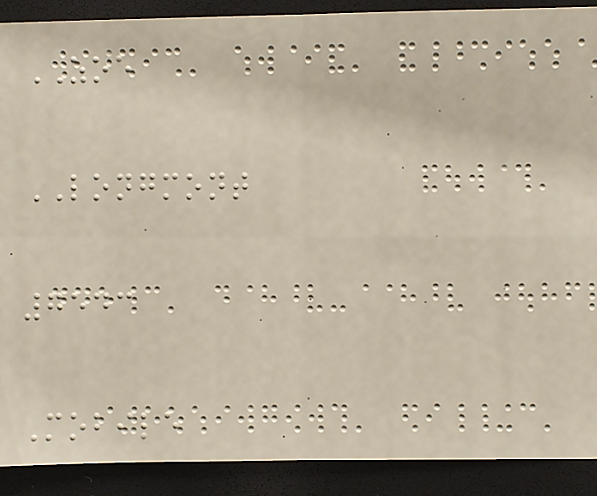ZOE
LONGMONT
7543
Mobile
